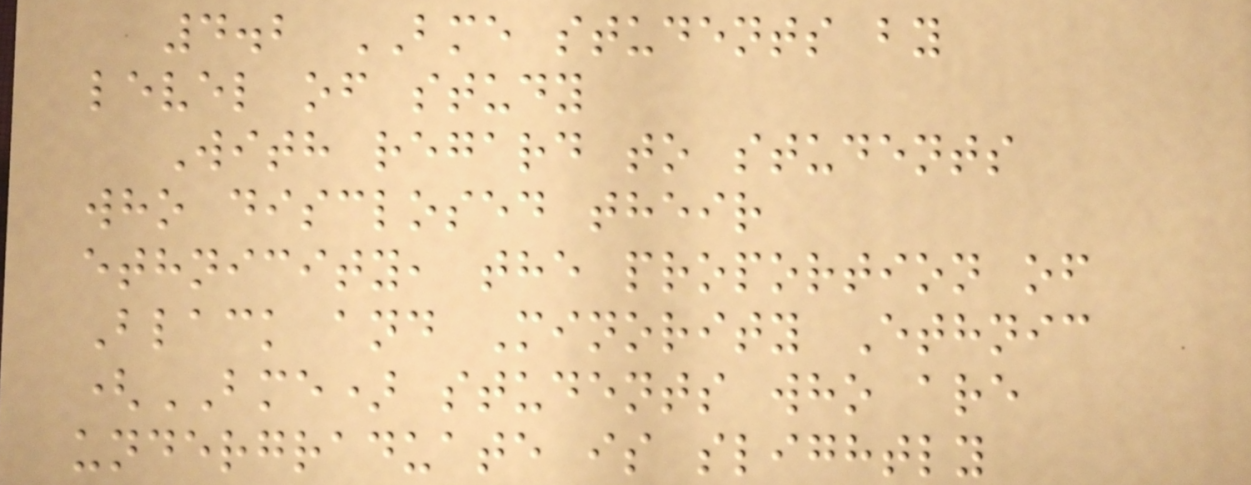4.2 BME students by
level of study
With regard to students
who disclosed their
ethnicity, the proportion of
Black and Minority Ethnic
(BME) students who are
undergraduate is slightly
